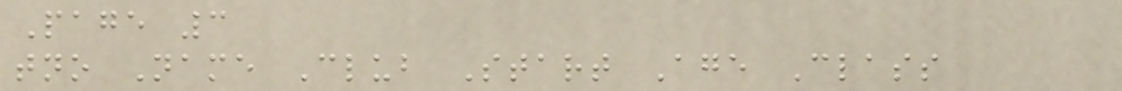Page 3
tno Name Club Start Age Class
